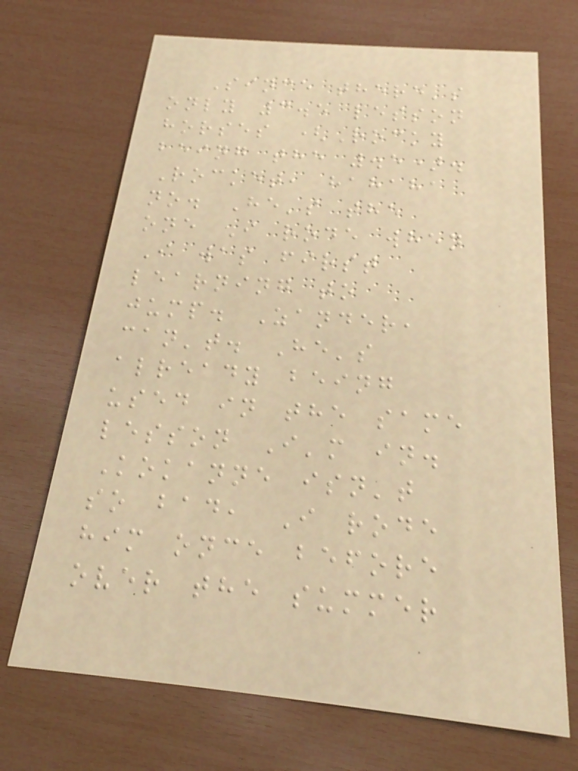Since there's
only 3.5 lesson
horses (Rocky
being the .5).
Rocket, hahaha
no. He's the
one I rode when
I was first
learning to
jump. Zander,
can't. He's
already being
used in the same
lesson I'm in.
Kokanne isn't
so bad, I rode
him once before
over the summer
